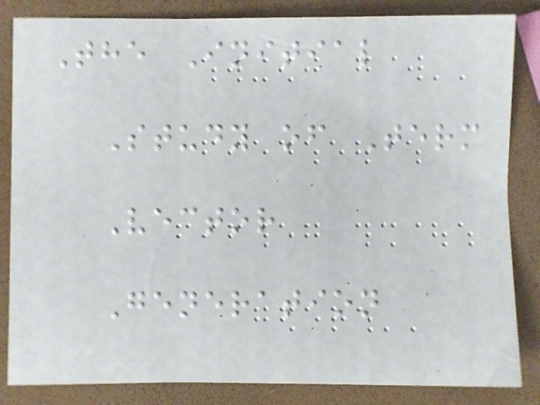The Initial
Study of Term
Vector
Generation
